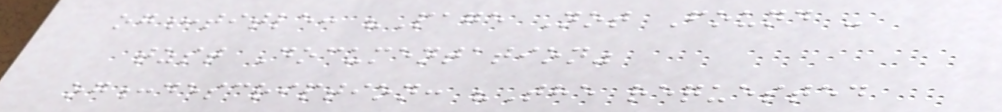og:title: "Page Not Found -
tzst Documentation"
og:description: "The requested
